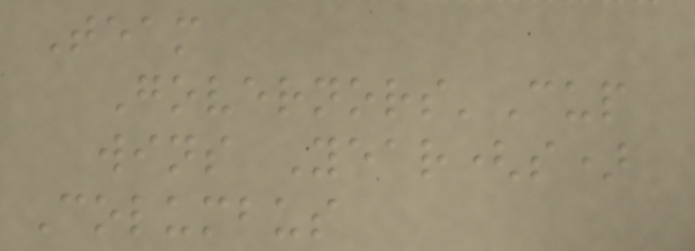Team
Governors'Cup
wins Year(s)
Columbus
